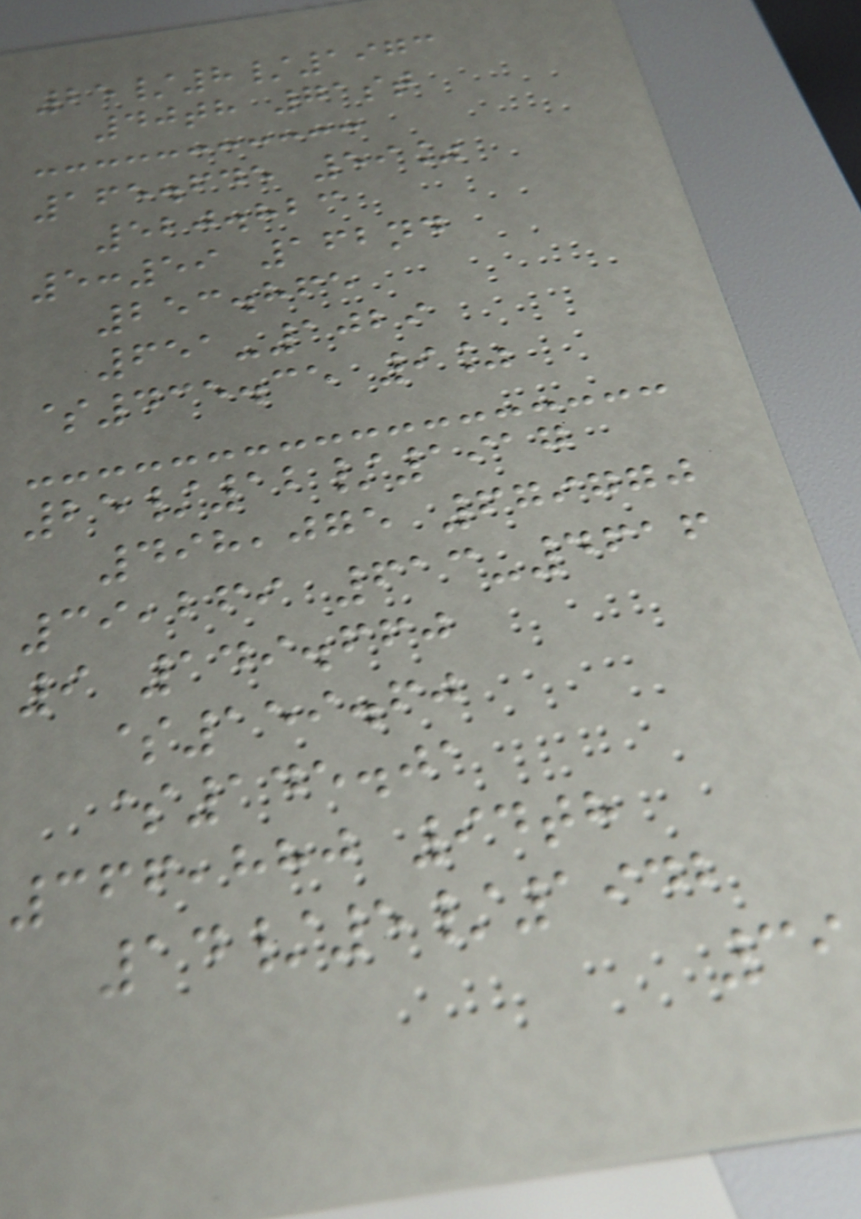25/8/1973
40th 71st
165.645 59%
520.823
5:59 162nd
253.865
651-1029
$435.35 9%
25/12/1917
498,075 679770
39,269 613-4616
9 149.660
$159.60
$145.01
366,880 94th
14/5/1942
39
